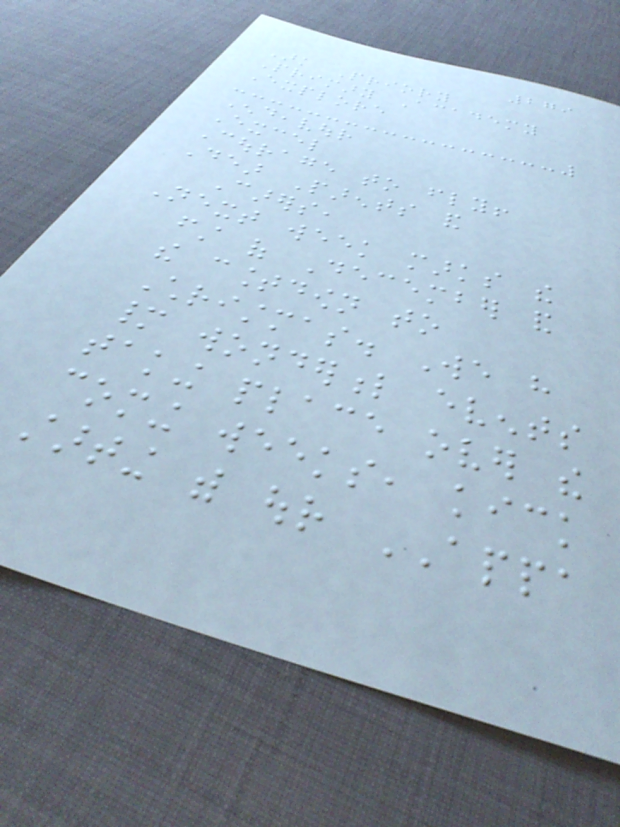279
Ark Priory
Primary Academy
Explore
Endeavour
Excel
Courage to fly!
Dear Parents and
Carers,
Next week marks the
first of December and
the countdown to
Christmas. We have
many wonderful events
taking place over the
coming weeks, kick
starting with our APPA
